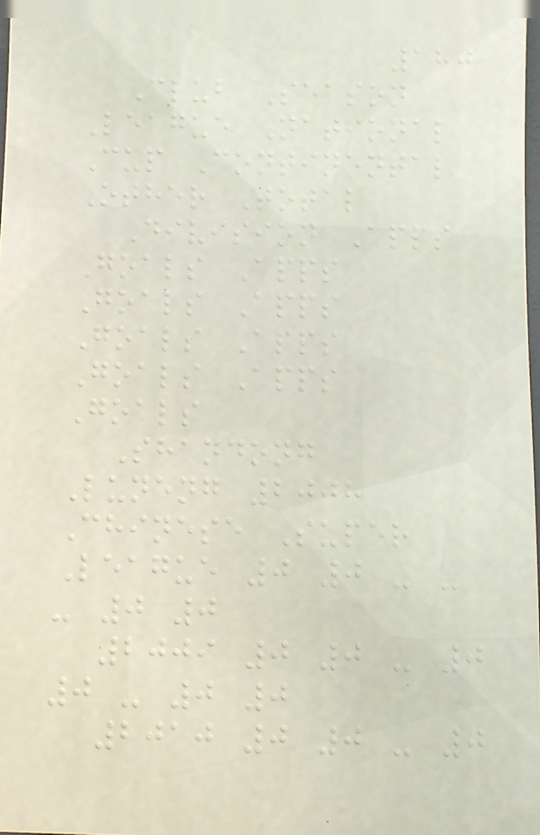180
Club Season
League National
Cup Continental
Other Total
Division Apps
Goals Apps
Goals Apps
Goals Apps
Goals Apps
Goals
Shandong
Luneng 2008
Chinese Super
League 0 0 - -
- 0 0
2009 0 0 - 0
0 - 0 0
2010 0 0 - 0
